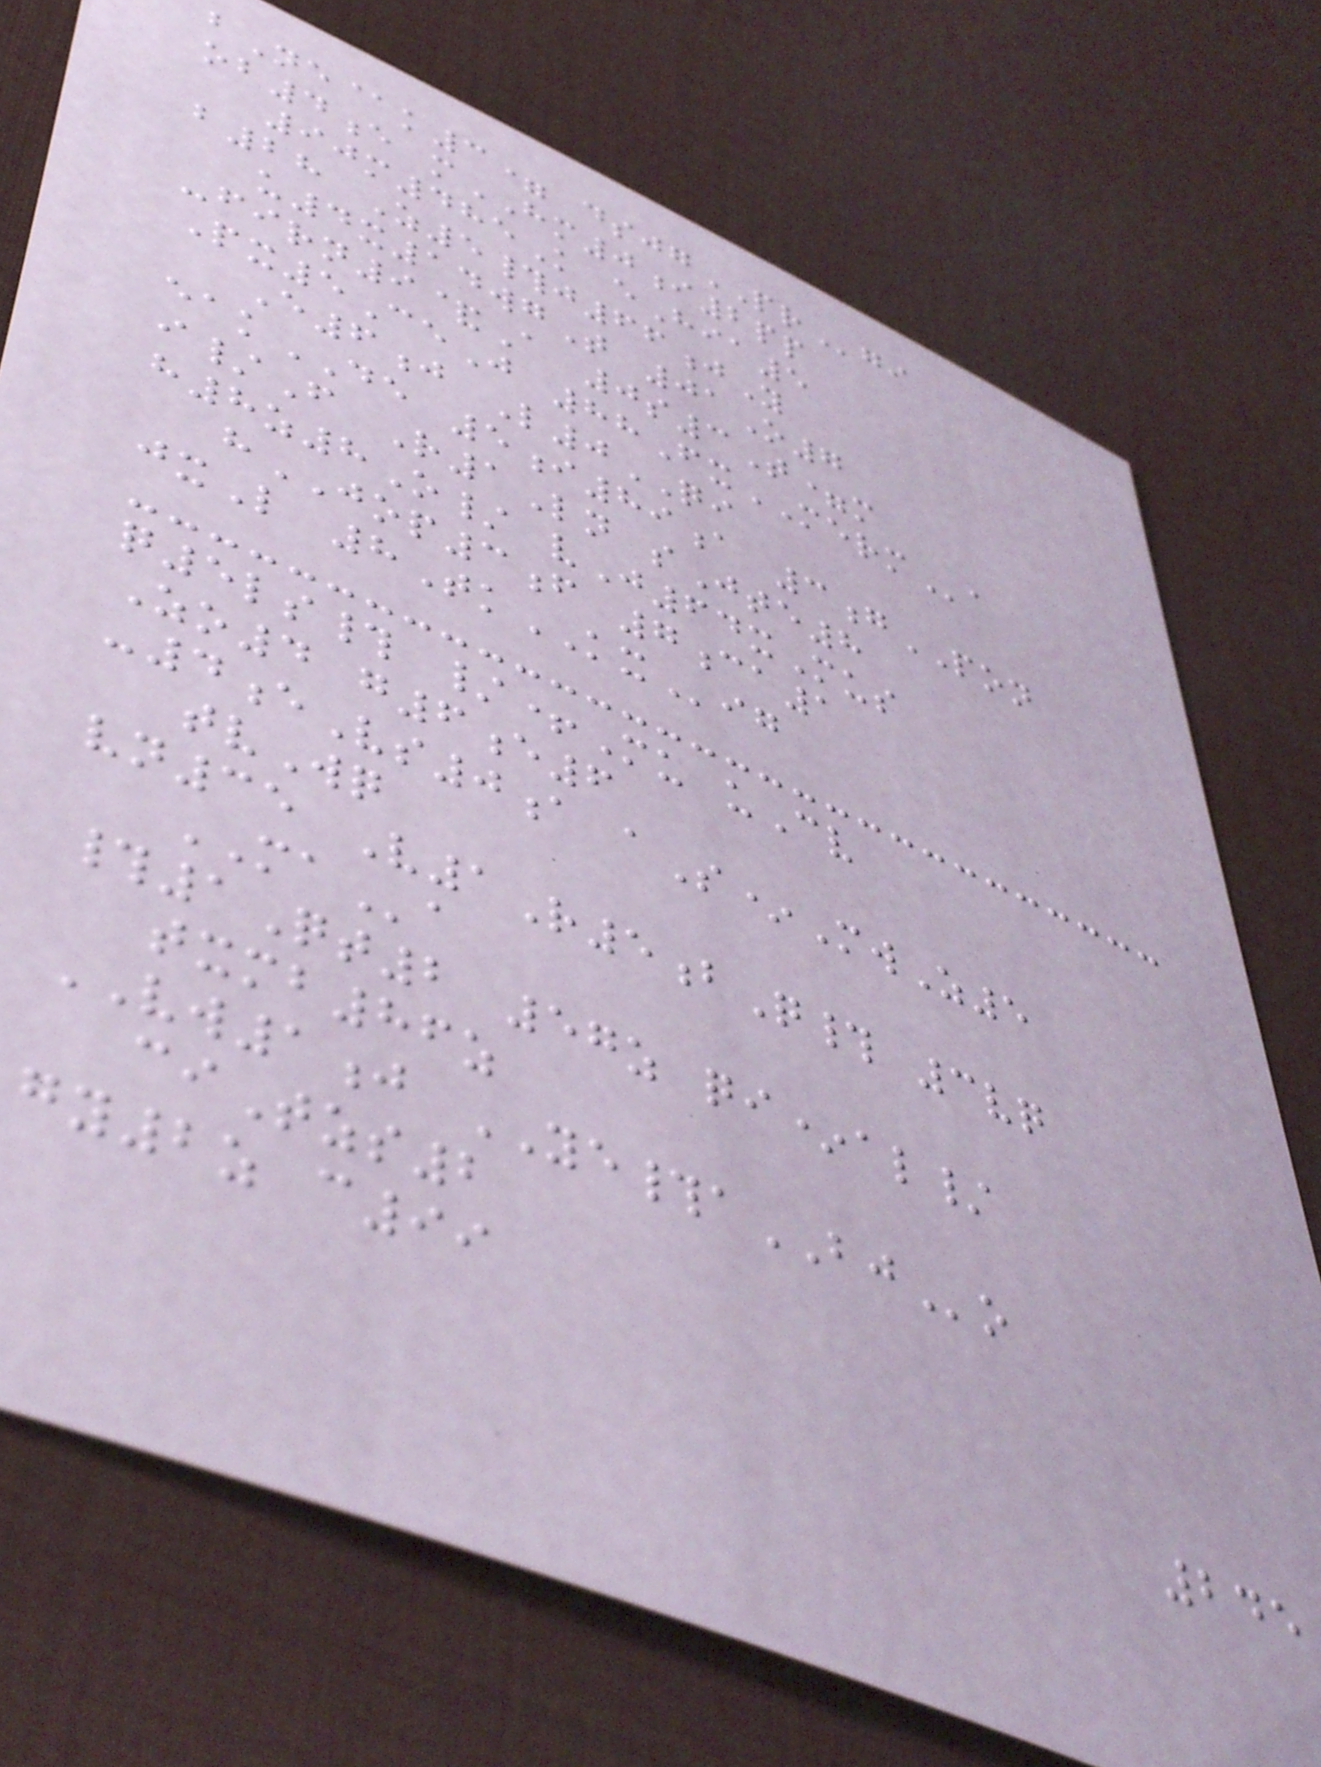bNe@k3= dsjgPRgi
ob4e mHM0i2pp
90m485K eHia5
b28 Z5#j66jY
u4x14wgT 01O7
-firn9&A 0s3T=m
Px5CeJ 88FxMERMa
E6j L0QI
eakDE 5i89a 3gPON
i/F R1Ln sJte8
h8z8O/ vJ64xMus
hJOP3f 7ca1
jxL 8TkKXig
q5ls# /+Mu uCv
Zo4 g6e6
-4eVs0a aS*MwZ5
tvWq
vn35 V1R5bQ# 3vq
MAa
#1Qt2 57z qi*al/
txmb86z
VW1j YE#aBJo
ciTzs2
gy2z c99
245
